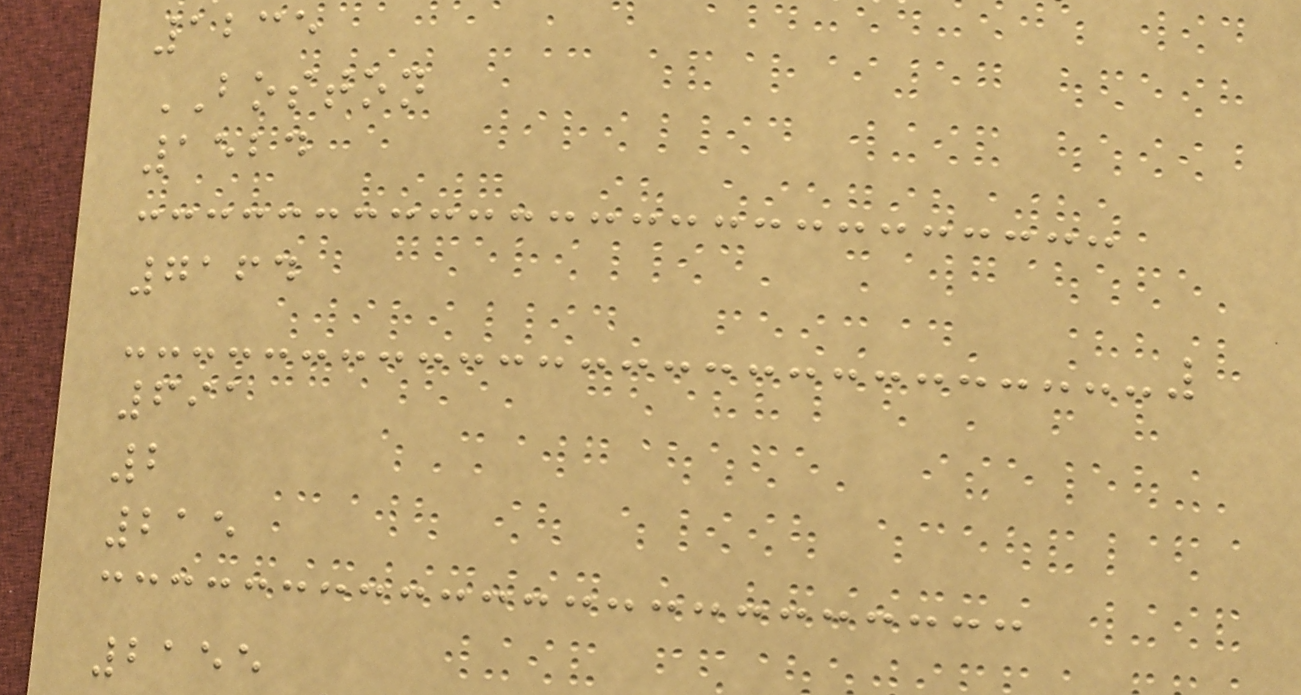1235
BOSTON
1524
7164
691
2
215
2155
